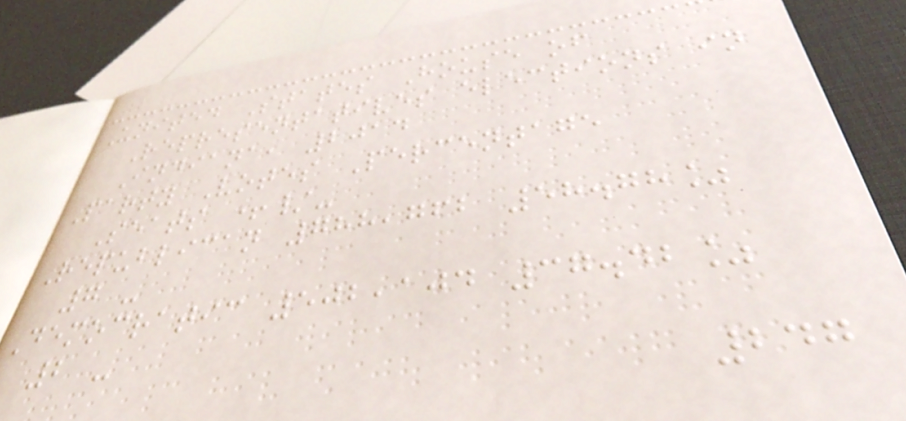United States House of
Representatives elections in
Indiana, 2014
Party Votes Percentage
Seats +/-
Republican 788,762 58.78%
7 -
Democratic 502,104 37.42%
2 -
247
